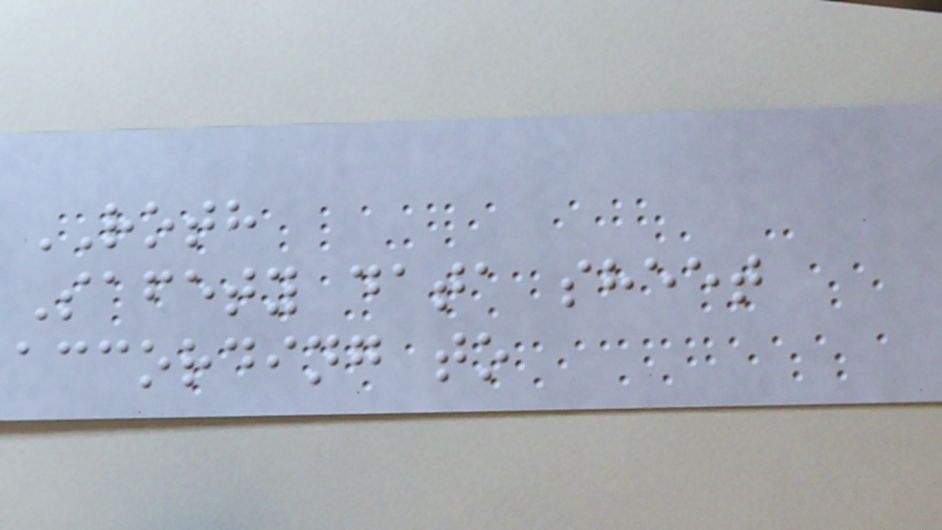ROTH
Safety data sheet
according to
